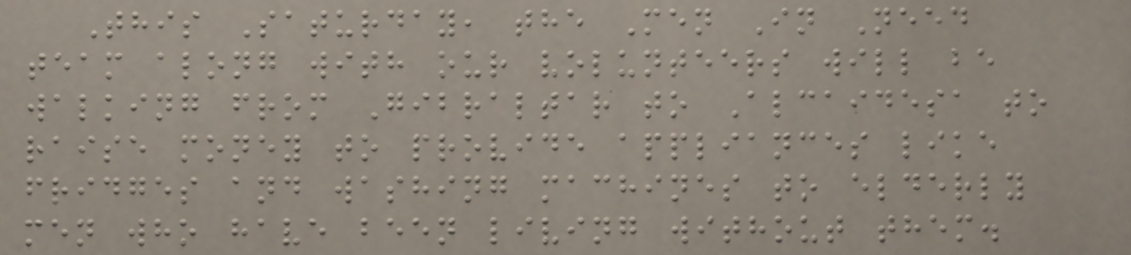This Saturday, the Men In Need
team along with our volunteers will be
walking from Gibraltar to Alcaidesa to
raise money to provide appliances like
fridges and washing machines to elderly
men who have been living without them.
